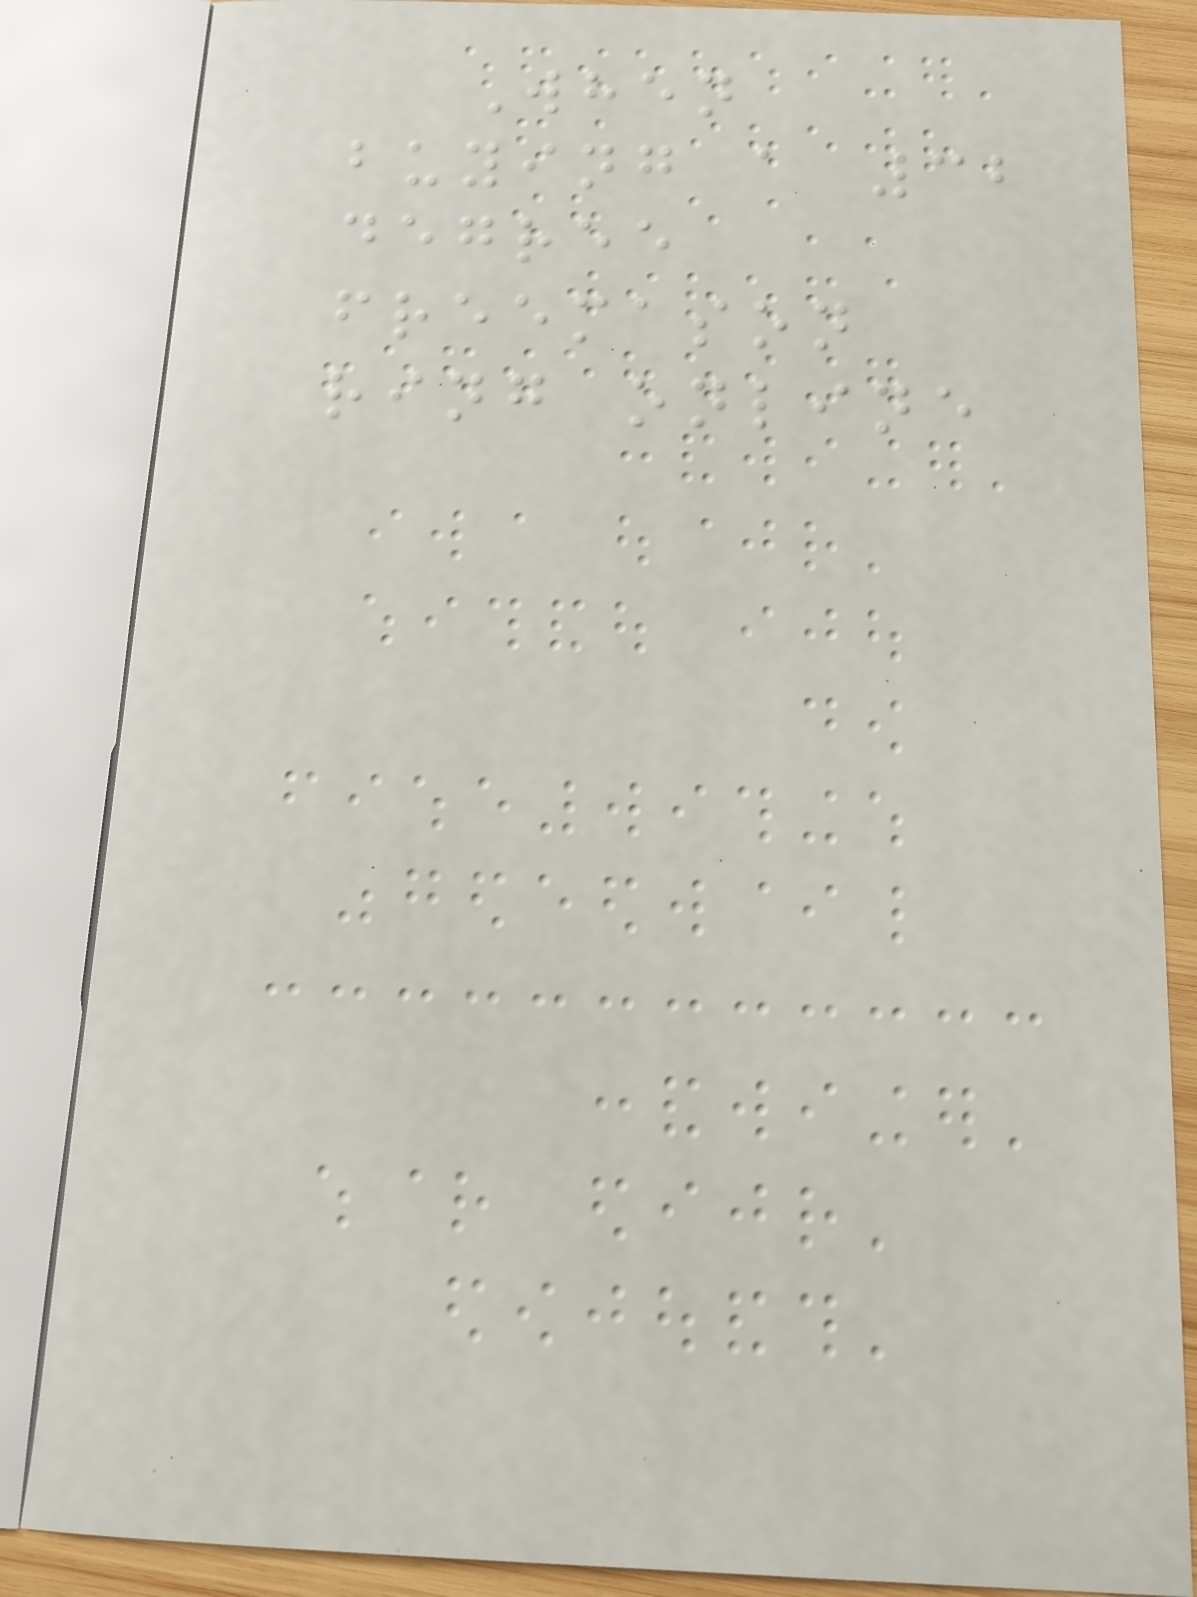When
buying a 32
degree
freemason
ring online
